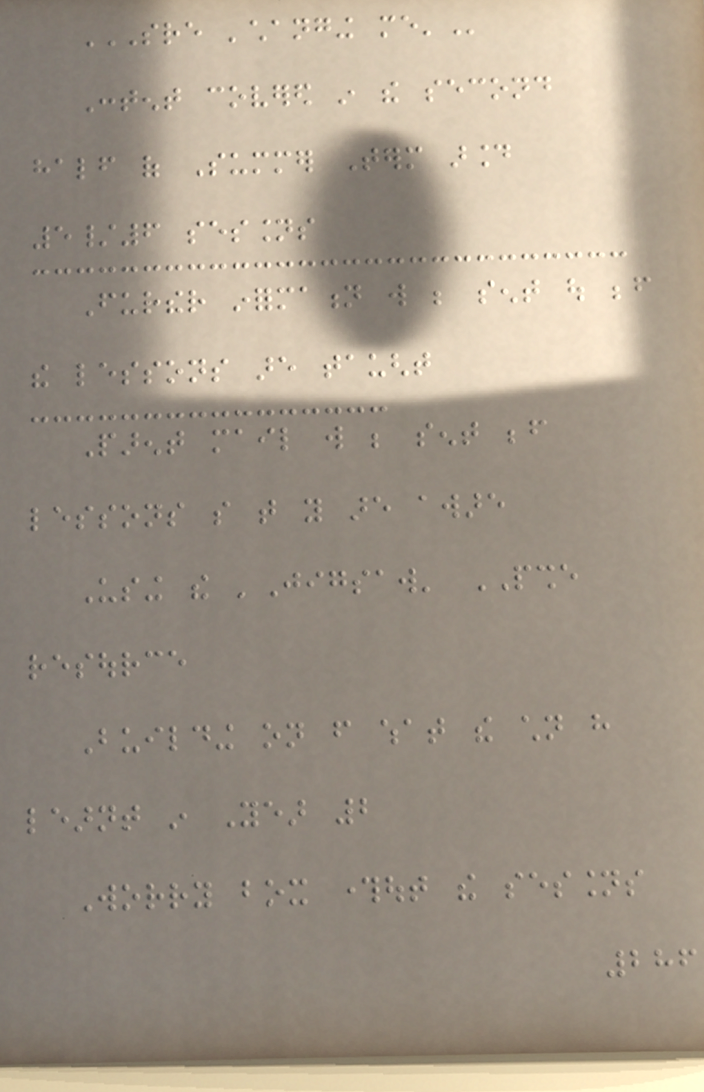SRE 'CHANGING ME'
Content covered in the second
half of Summer Term around
5/6 sessions
Further information will be sent out before
the lessons are taught
Parent mail will be sent before
lessons so that you are aware
Using the 'Jigsaw' PSHE
resource
Building on from what the children have
learnt in Year 2
Worry box throughout the sessions
286
